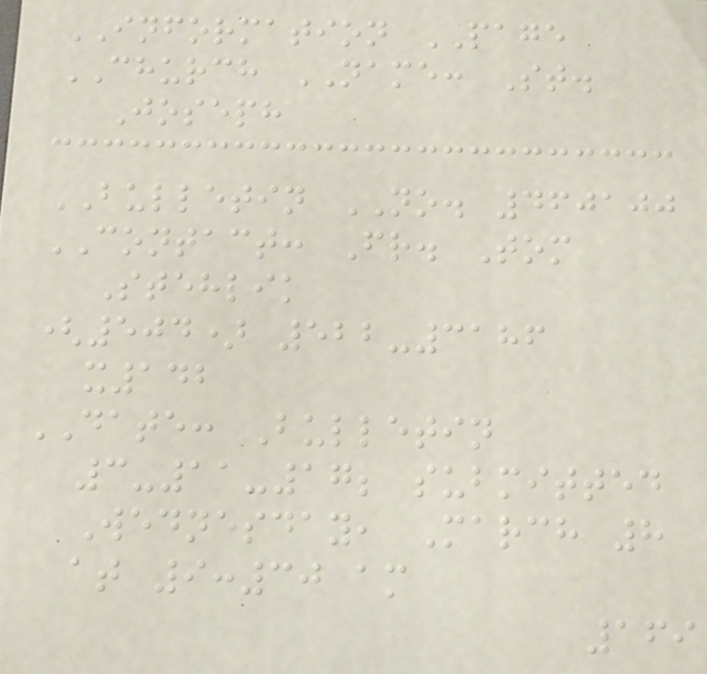INFORMATION PAGE
CHURCH NAME: St.
Joseph
BULLETIN NO. 460100
CONTACT: Fr. Tom
Stehlik
(504) 522-3186
x142
DATE: Bulletin
3-11-17; submitted
Wednesday, March 8
at 9:30 am
169
